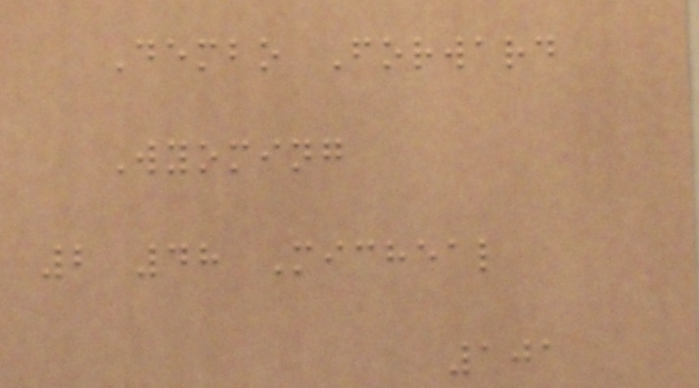Dembo Forward
Wyoming
2 48 Micheal
101
